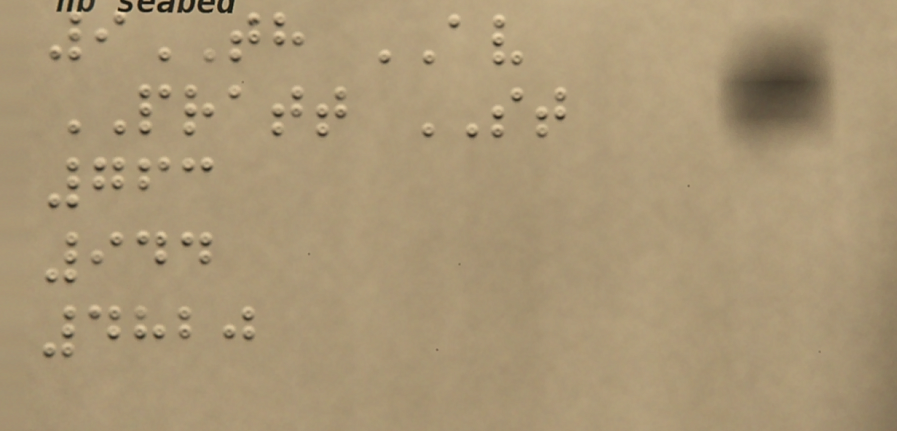9TH AV
PRATT ST
763
944
4820
